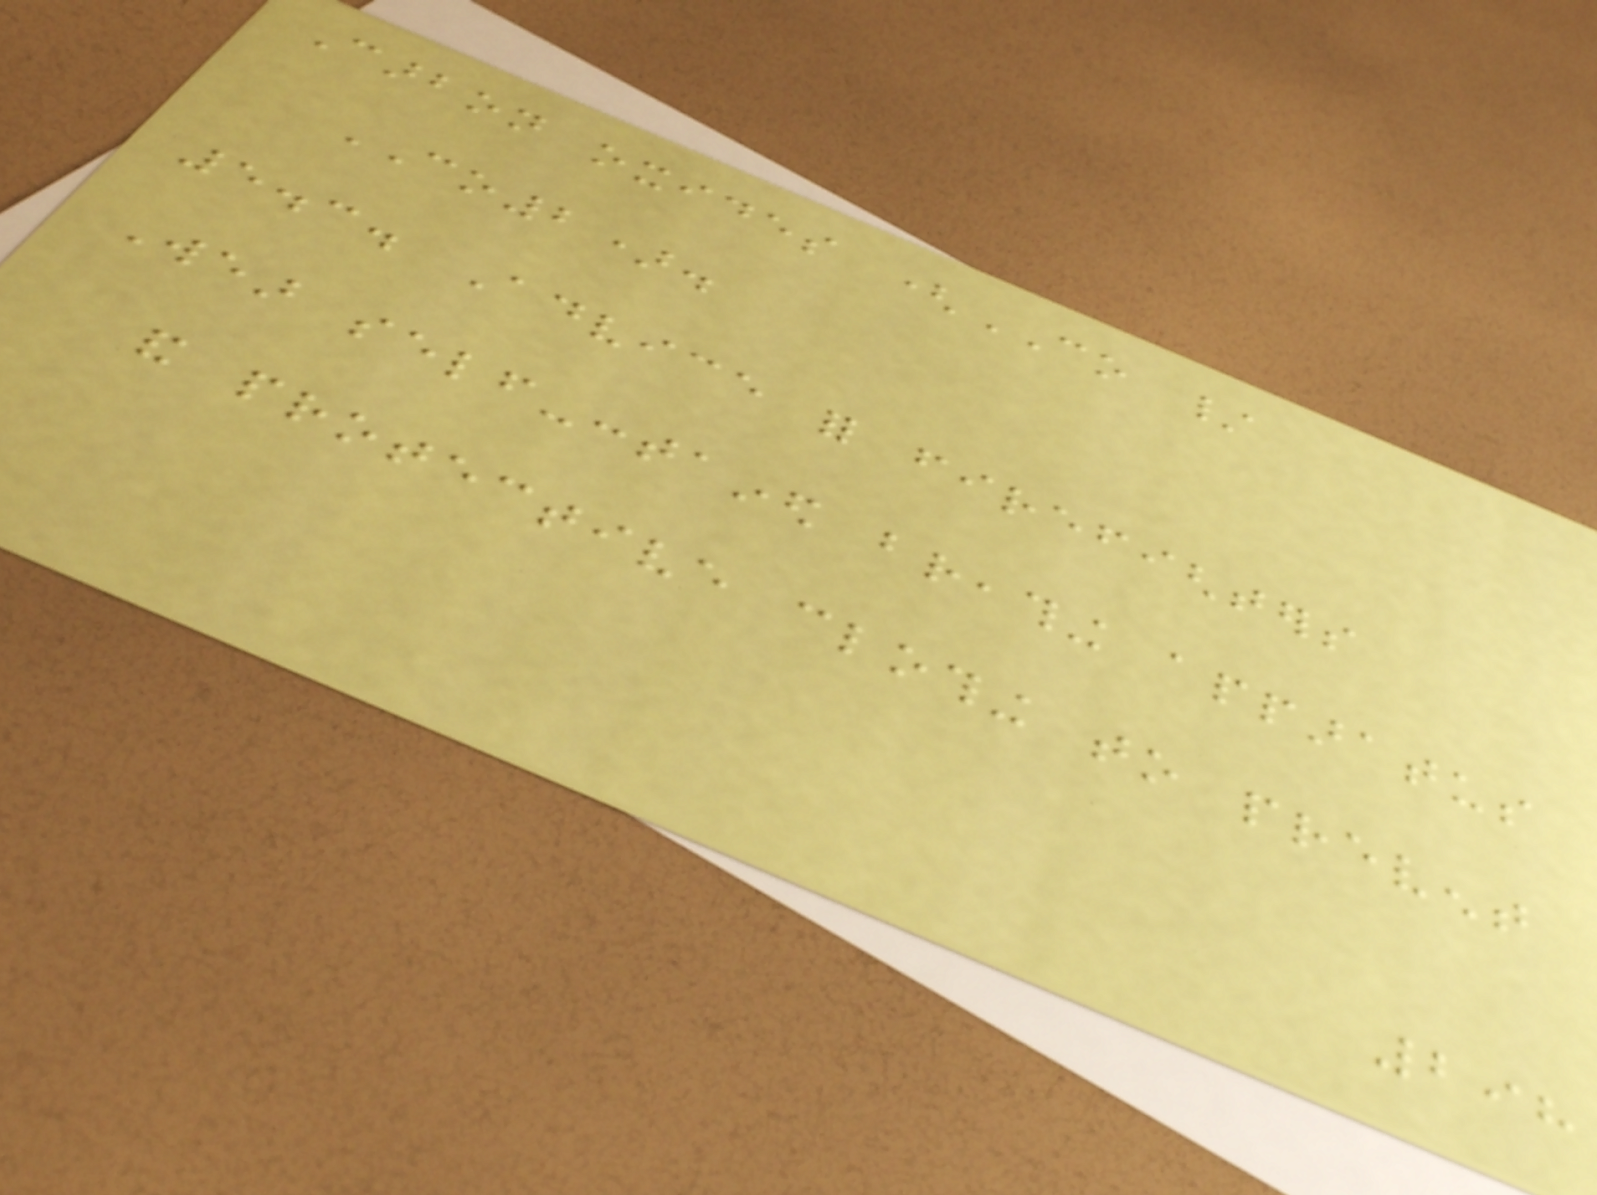Carbon oxides (CO /
CO2).
5.3. Advice for firefighters
Wear self-contained breathing apparatus
and protective clothing to prevent
298
